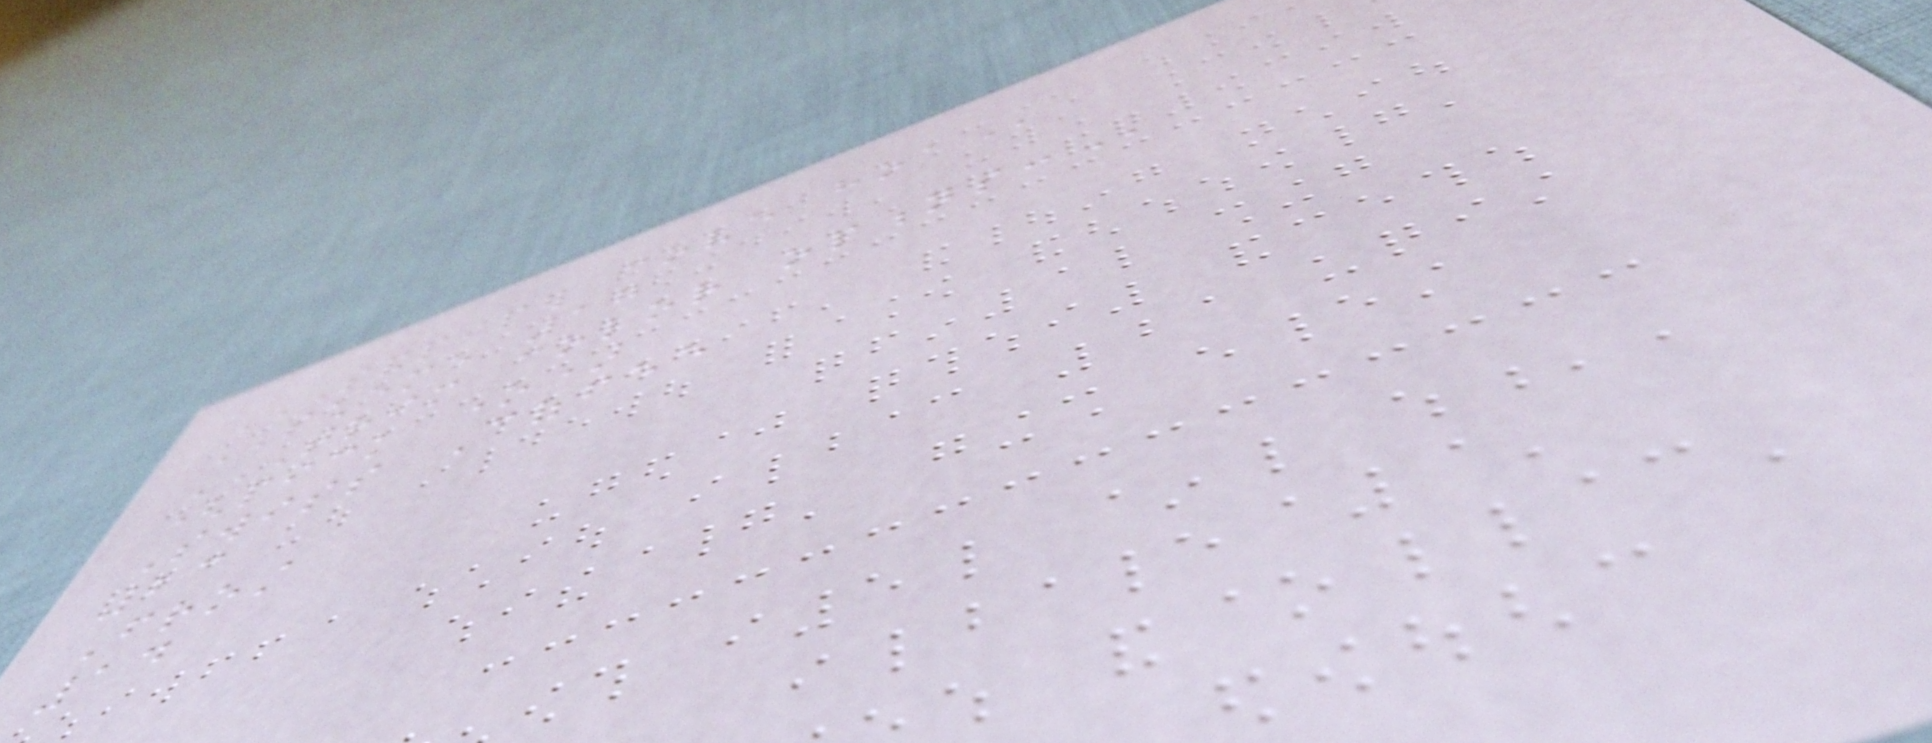SANDPIPER COVE HOA
SCHEME 17
TRIM COLOR OPTIONS:
(pick one)
Swiss Coffee
23
Frost
14
